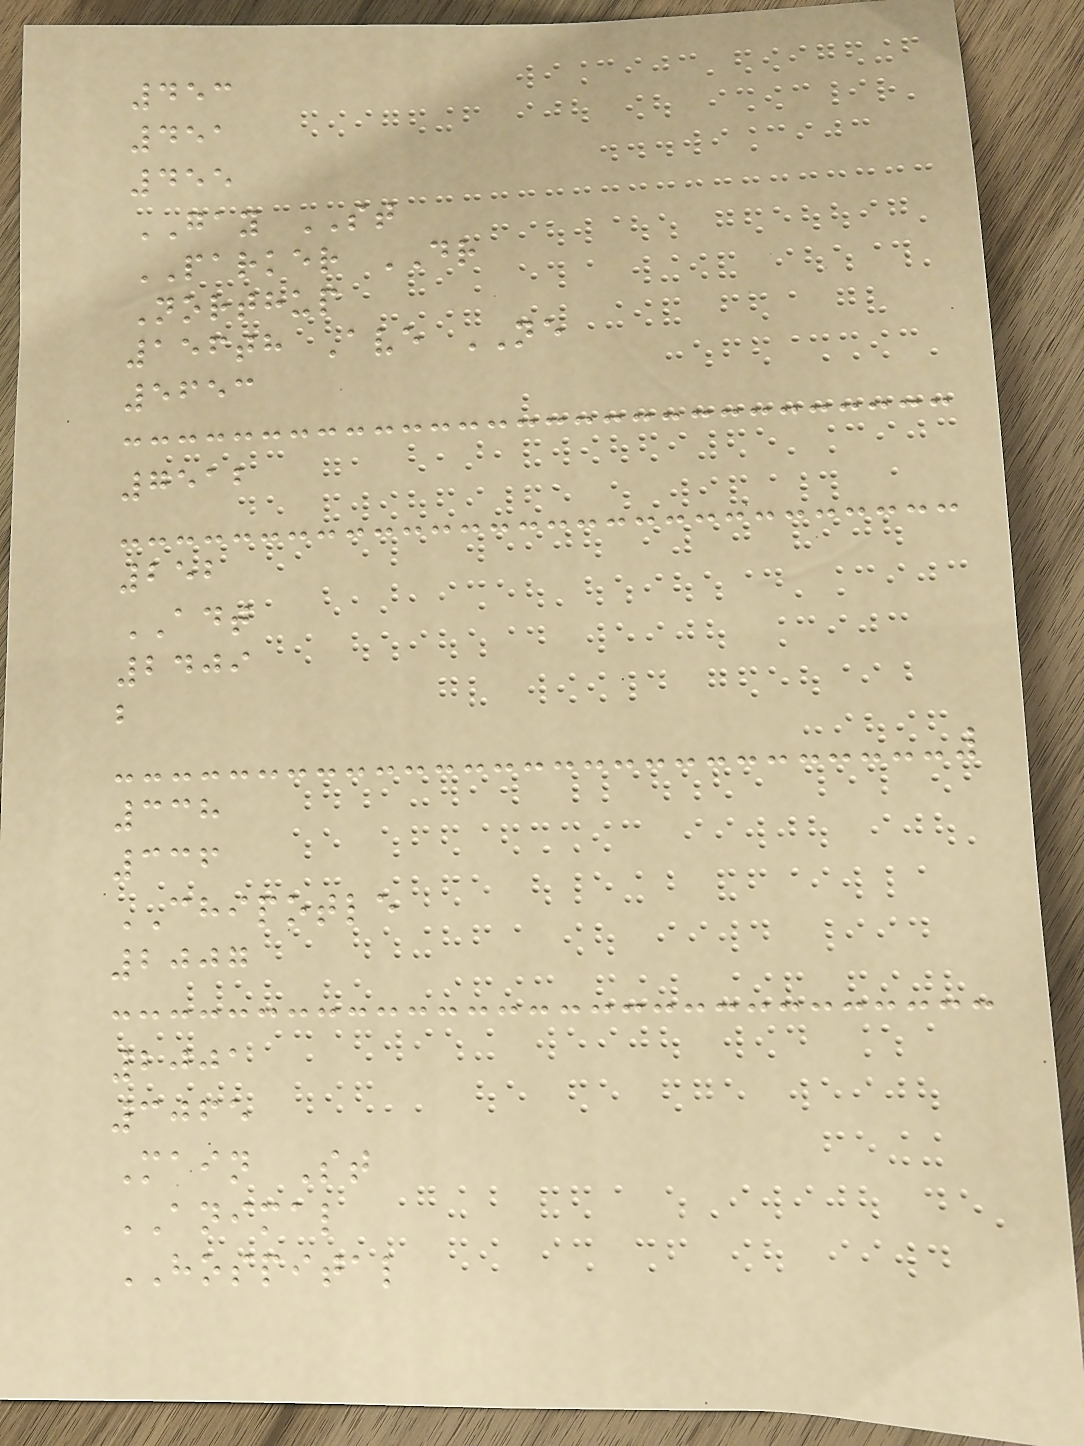453
451
455
GAY ST
PARKER DR
Northup
156th Ave NE
5653
7512
252
ADT
2409
b
338
336
CHIPOTLE
2007
2001
3065
Main St
ANIMAL
HOSPITAL
